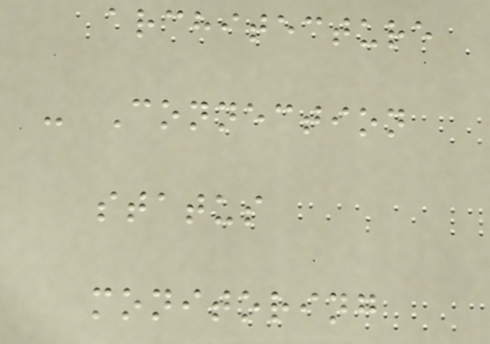architecture
- Connection
status
monitoring
